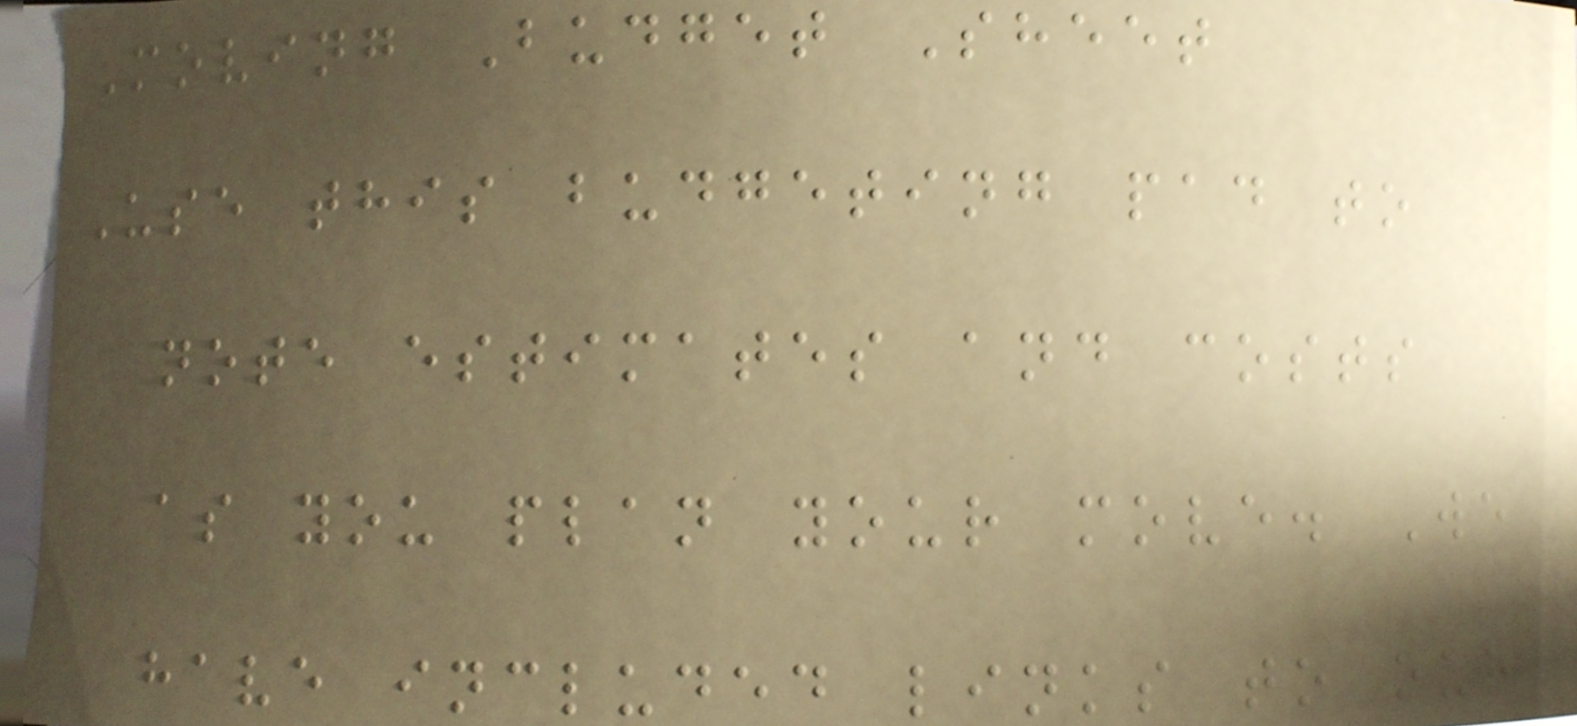Moving Budget Sheet
Use this budgeting pad to
note estimates and costs
as you plan your move. We
have included links to our
